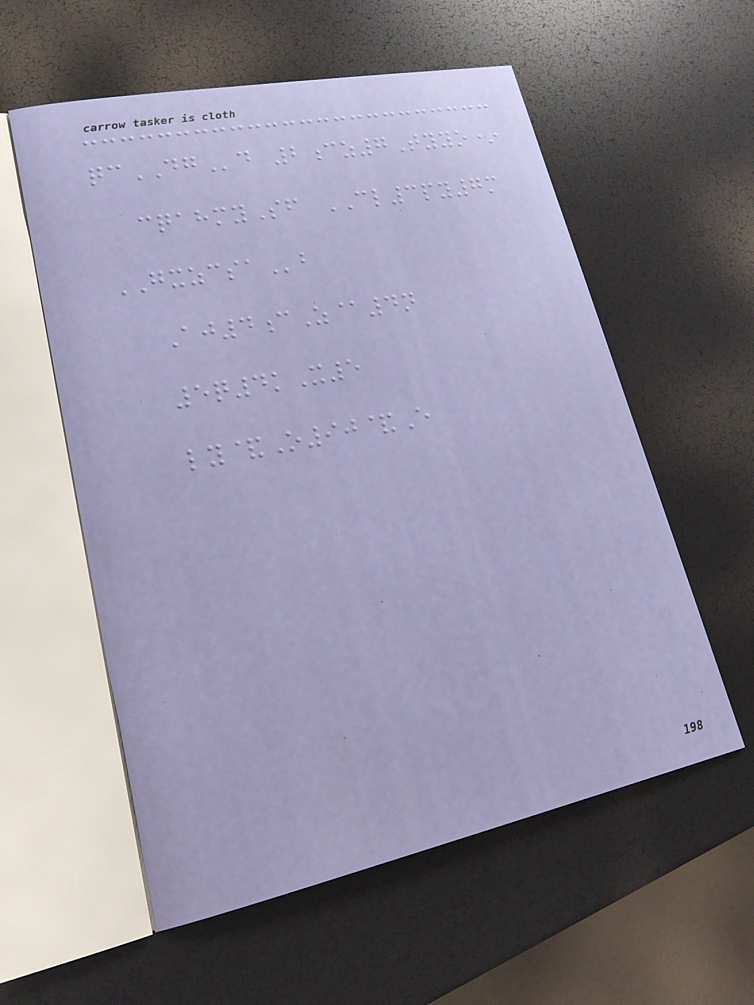qcDGd 2cz7Tyyo*
cqahmySf CL3py7m
GXZCSAb
Aj4cZ@4n
5q4kX5
ly&O90&E
